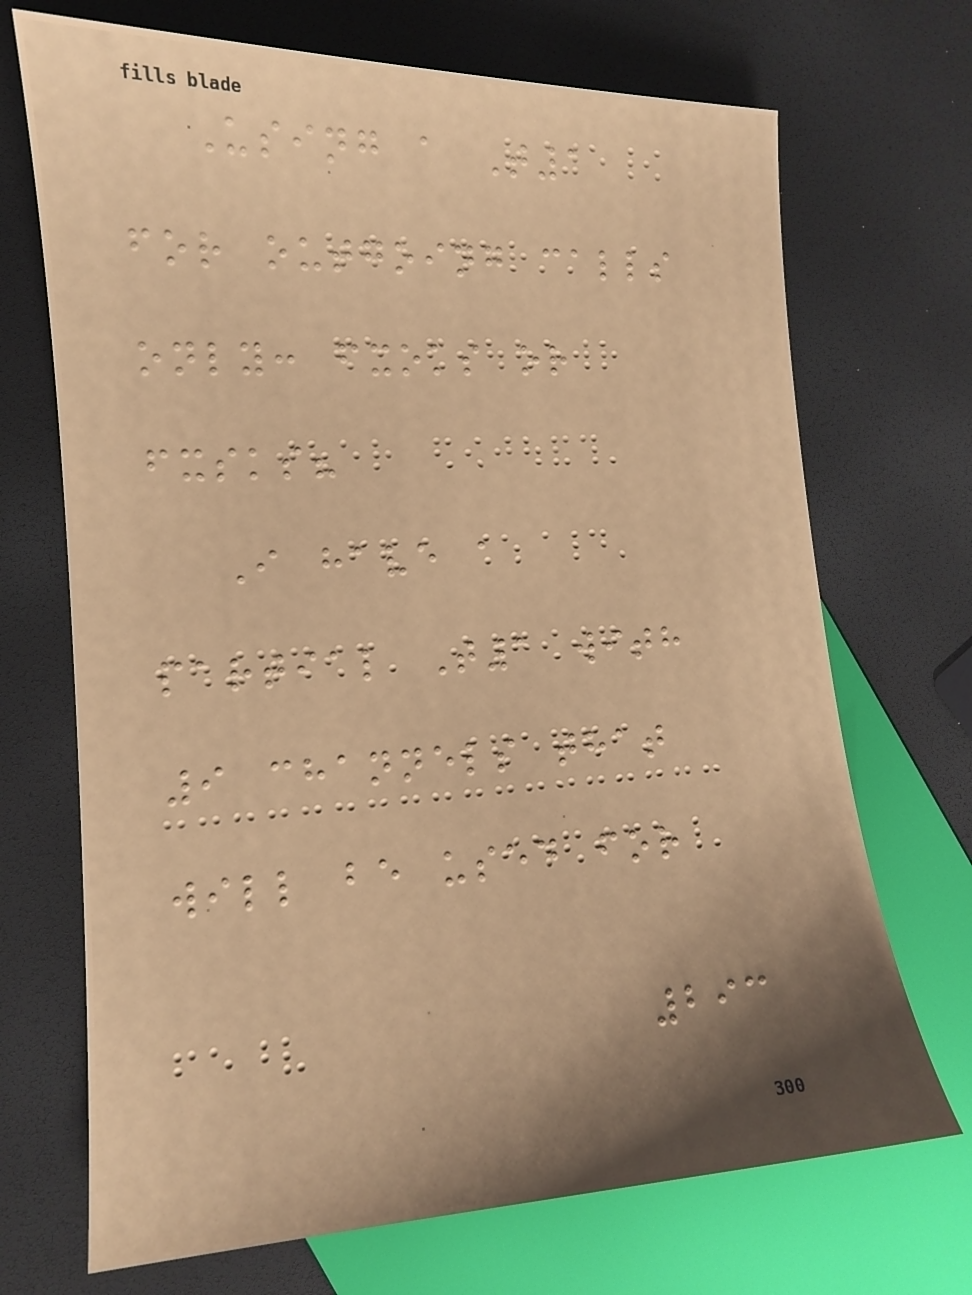Using a T1
for outgoing calls
only: fxoks or
fxsks?
I have a
partial T1 with
9 channels that
will be used for
293
